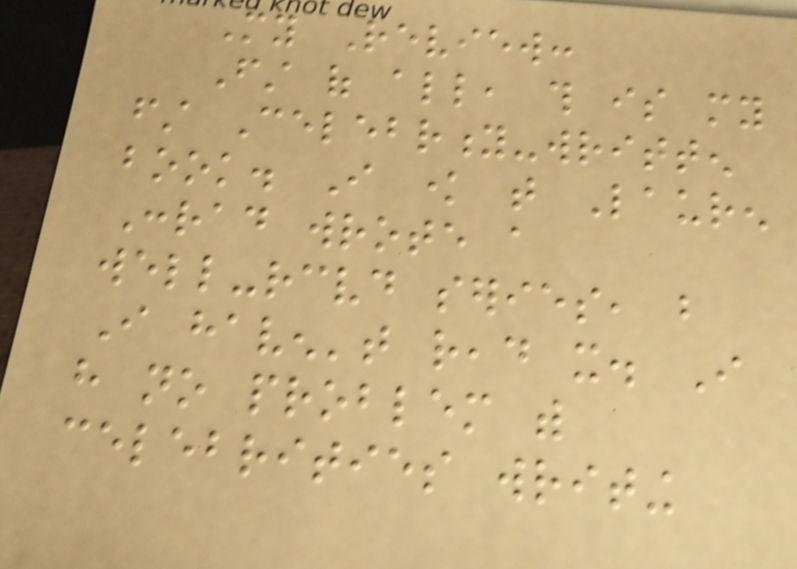My Review:
First of all, this is my
first Celebrity-written
book. I know that Lauren
Conrad wrote a
well-received series, but
I haven't read it. I
have no problem with
celebrities writing
